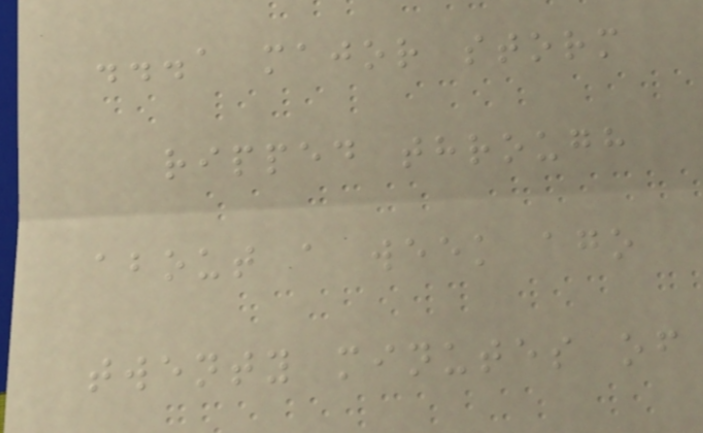...a major storm
ripped through
about a week ago
twenty minutes of
